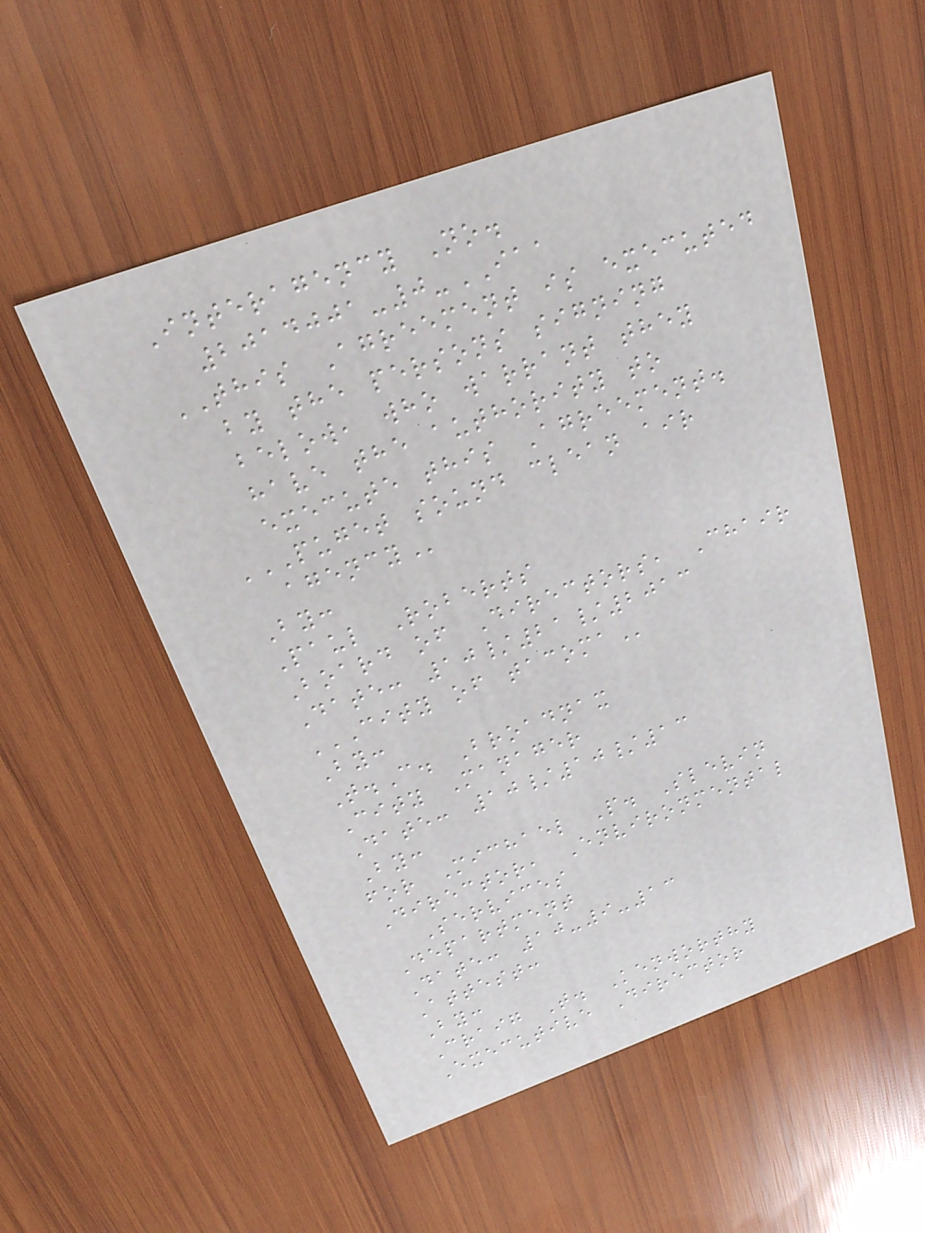Interagency No.
2014001-0-IAA
THIS Agreement is executed
by the persons signing
below, who warrant they
have the authority to
execute this Agreement.
PUGET SOUND CLEAN AIR
AGENCY
By:
Paul Roberts
Board of Directors, Chair
Date: 10/21/2013
CITY OF TACOMA
By:
T.C. Broadnax
City Manager
Date: 10/10/13
By:
for Michael P. Slevin
Director, Environmental
Services
Department
Date: 10-9-13
Attest:
By:
Craig T. Kenworthy
Executive Director
